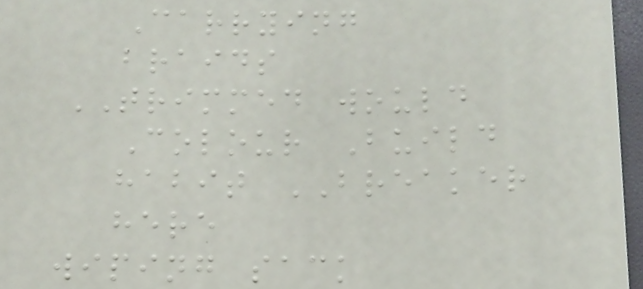Carrying
braids
TRIMMED would
Colour Build
habit BREAKER
here
wiping sack
